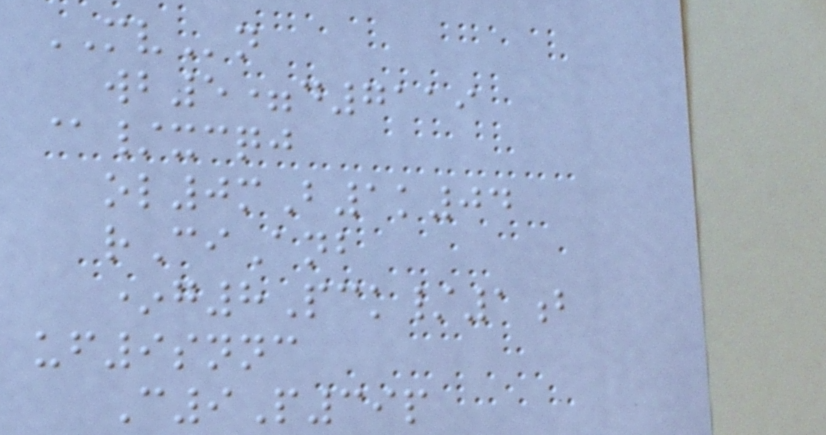MVn
wb5=d7119
@/xcqj
ol0mB1k04
rCiAnb
*g8Pck/1b
uf9snnc
C9P39p
